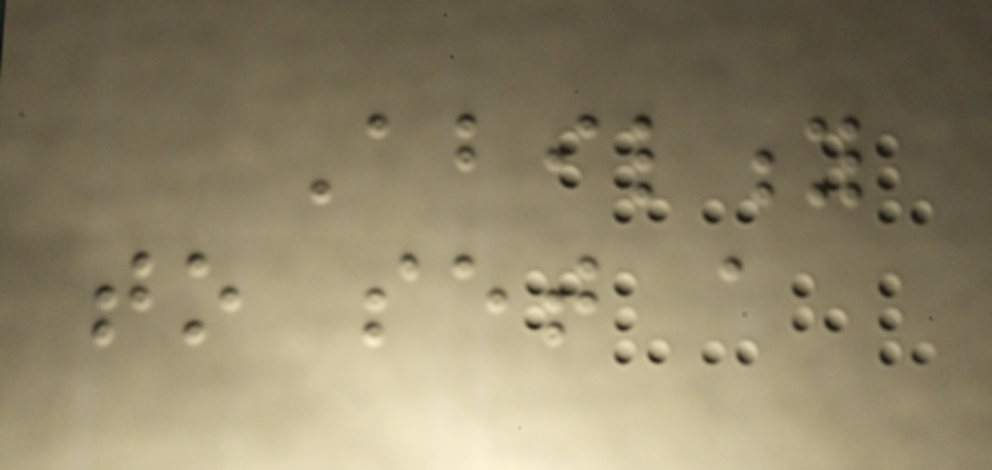Ability
to set a
